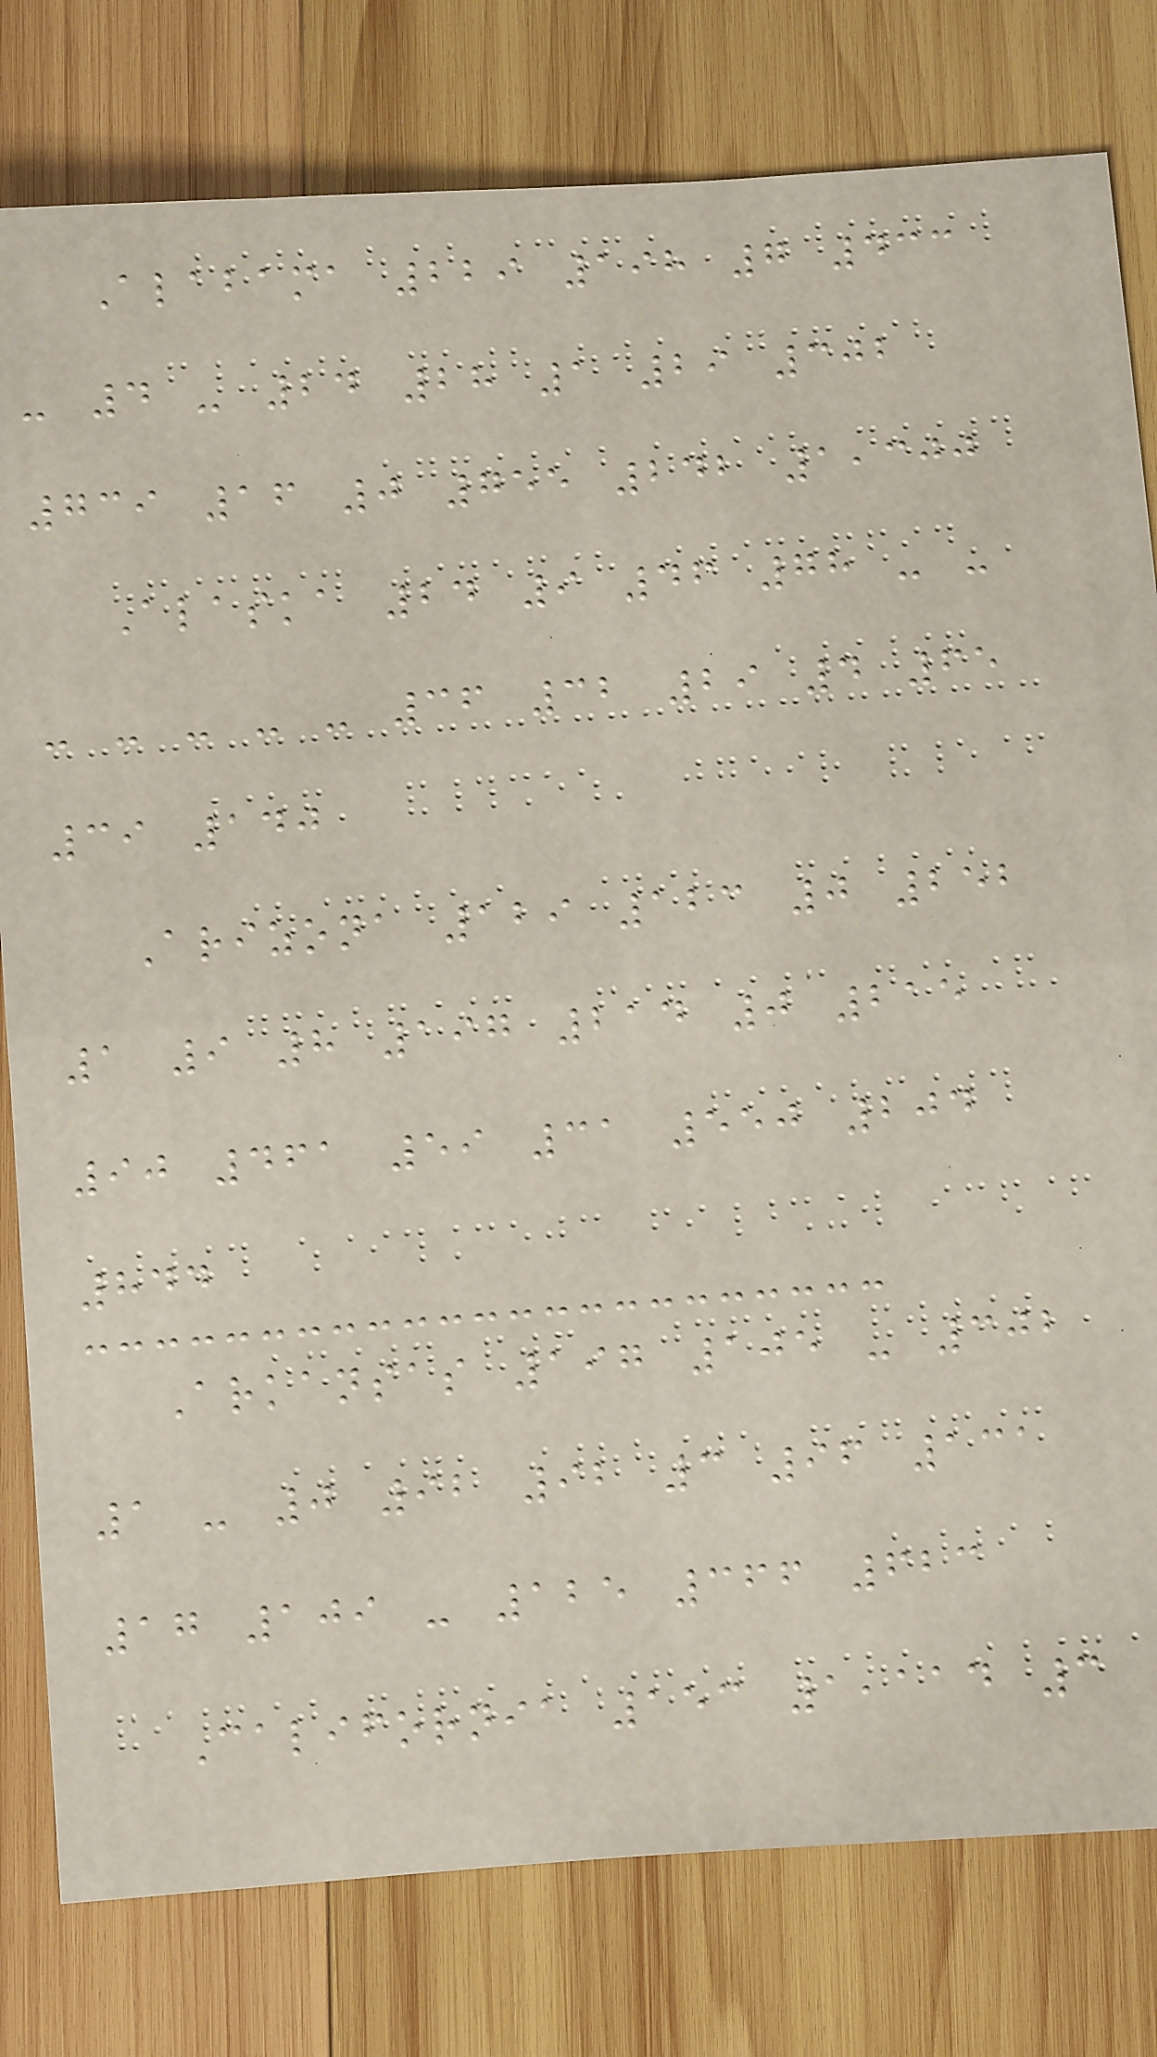Alabama 229 198 7 433
- 4 - 24 28 1 29 302
739 16 0 755 242 1,300
Alaska 24 9 46 78 - -
- - - - - 36 32 29 4 65
39 140
Arizona 129 123 0 252
1 9 8 197 214 0 215
90 461 59 31 550 204
844
Arkansas 197 105 - 302
1 - 0 92 92 3 96 131
17 109 - 125 366 623
California 153 1,114 3
